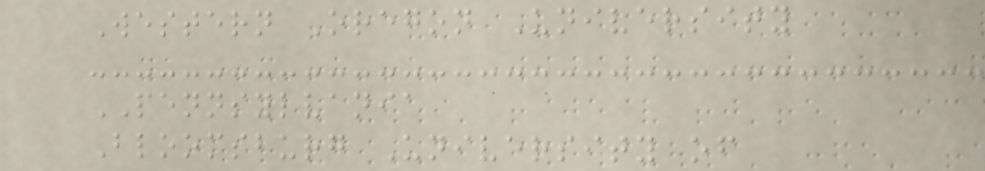Western Oregon University
PENNSYLVANIA
Bloomsburg University of
